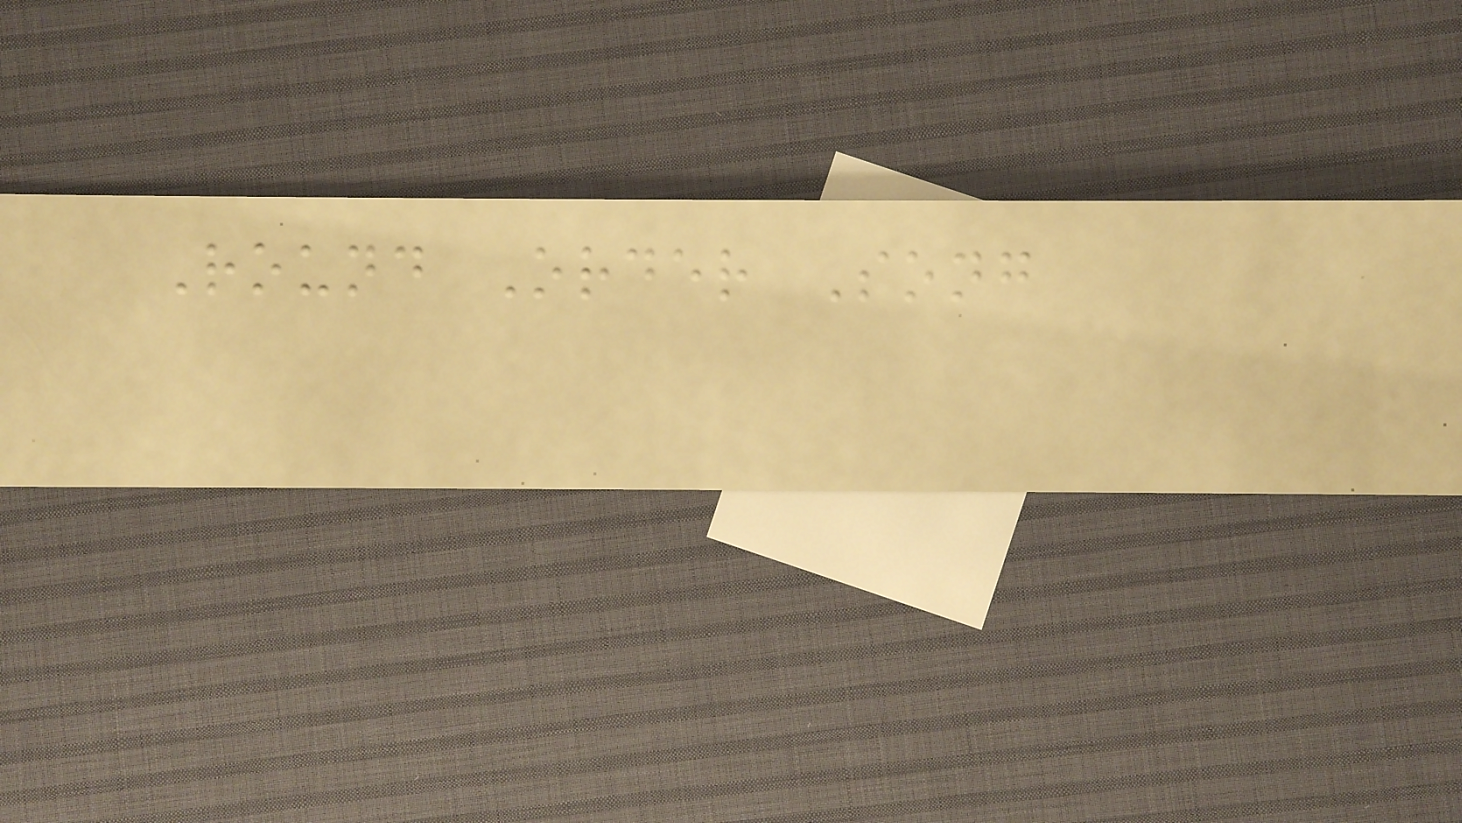Round Order Song
